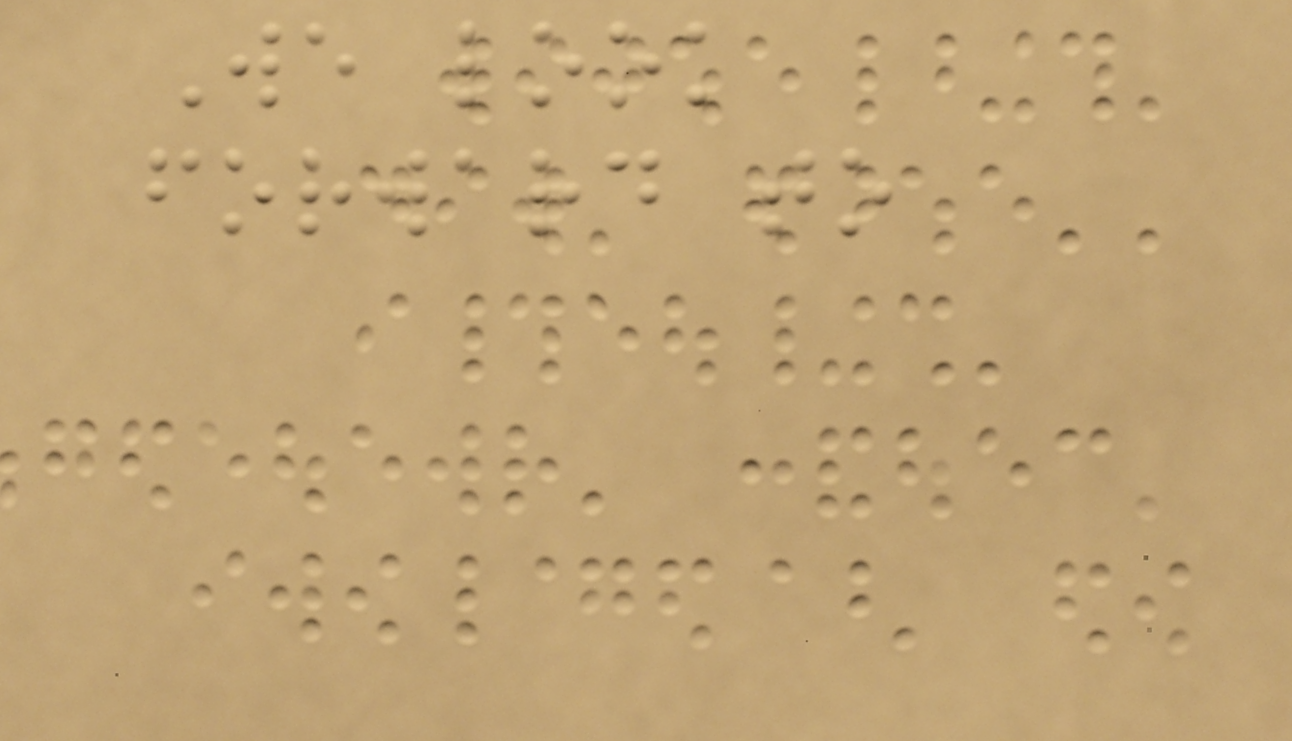We look
forward to
